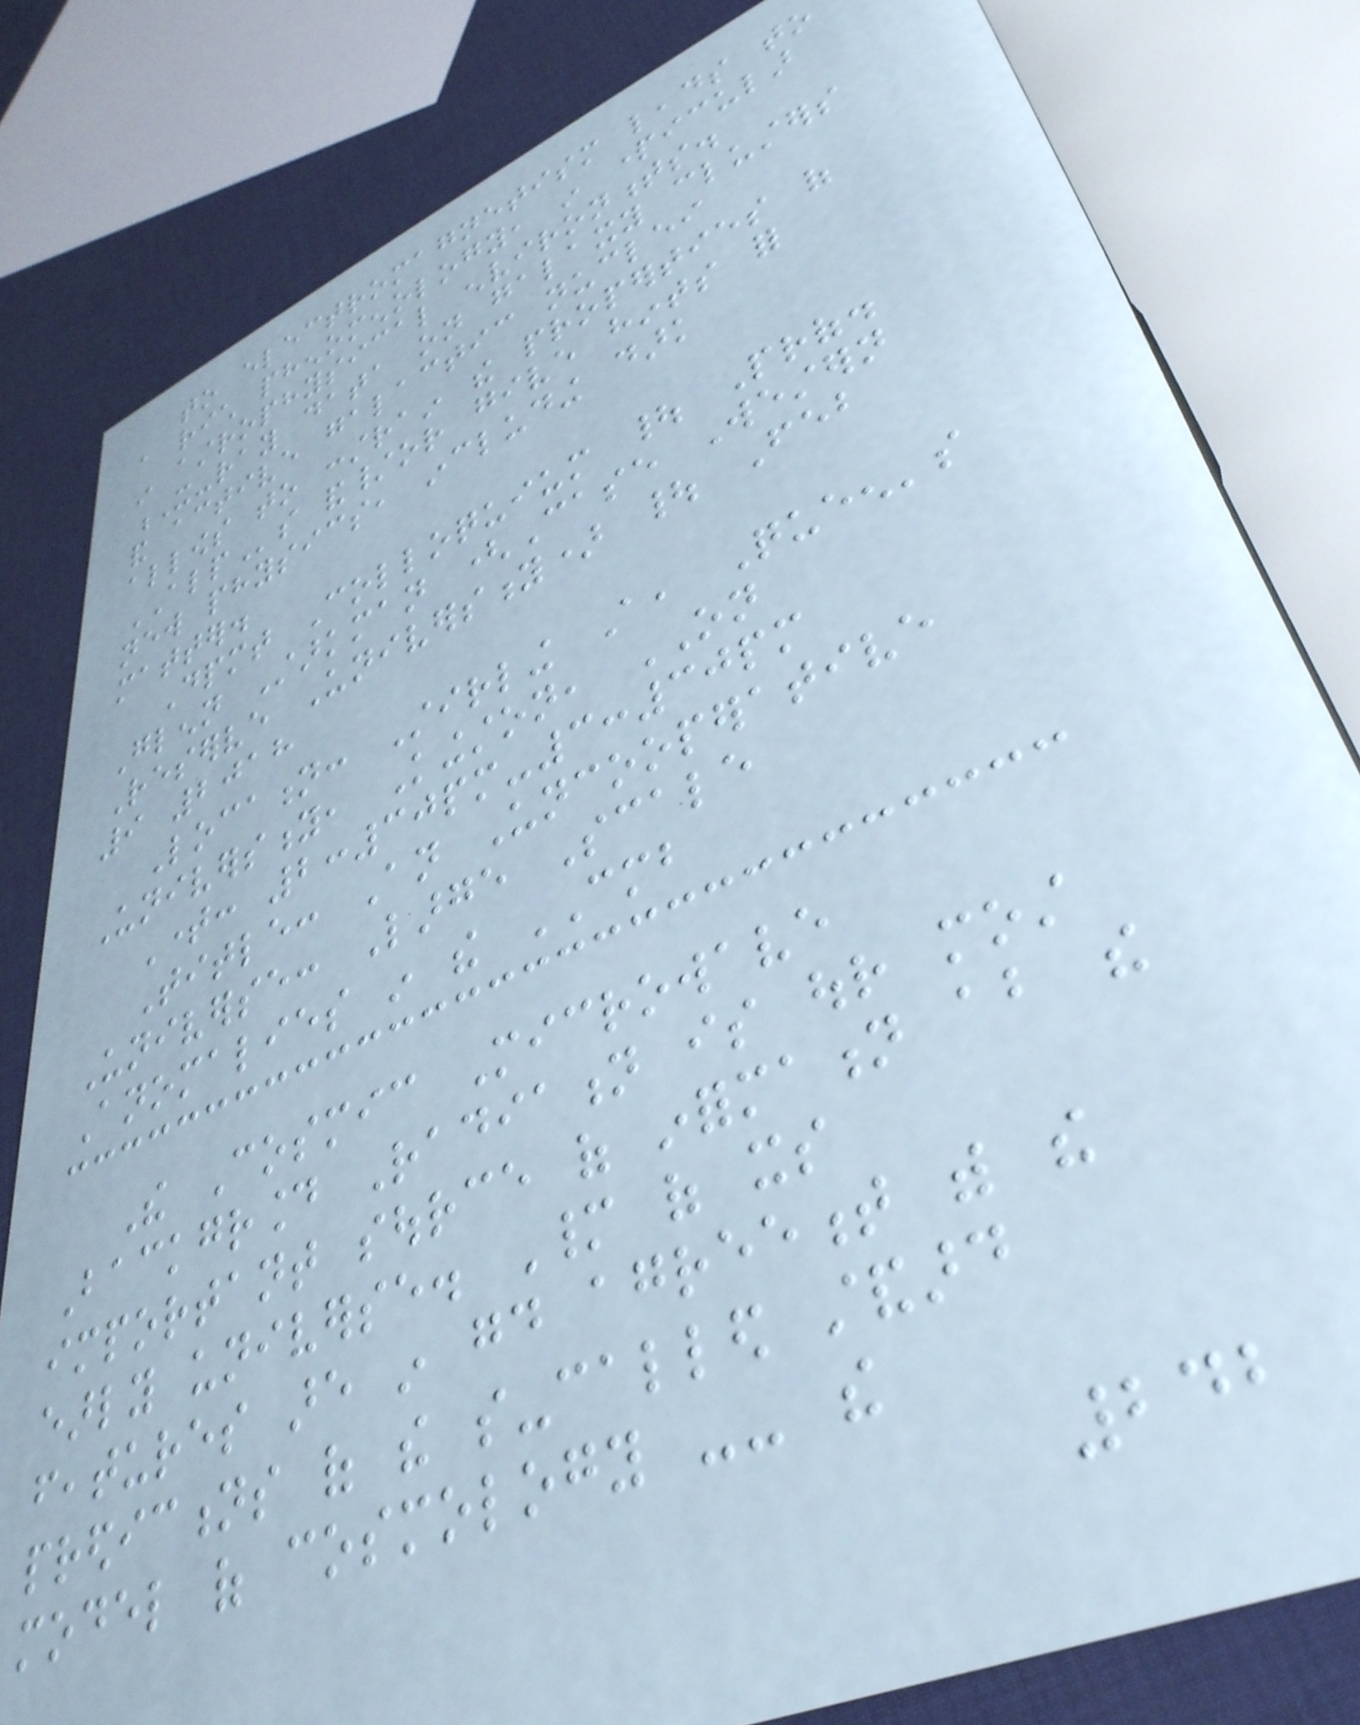to electromagnetism leads to
a rich phenomenology, in particular
in astrophysical environments.
X-ray data on galaxy clusters
and active galactic nuclei
allows to constrain the properties of
ALPs and/or give hints for
new physics, including dark
matter.
Dpmt Colloquium | Prof.
Glenn Starkman (Case Western
Reserve University) | Feb
9 2018
Location: Stirling A, Queen's
University, Kingston, ON
Time: 2:30pm-3:30pm
Title: An Uncooperative
Universe: Large Scale
Anomalies in the CMB
The Cosmic Microwave
Background Radiation is our most
important source of information about the
early universe. Many of its
features are in good agreement with the
predictions of the so-called standard
model of cosmology -- the
242
